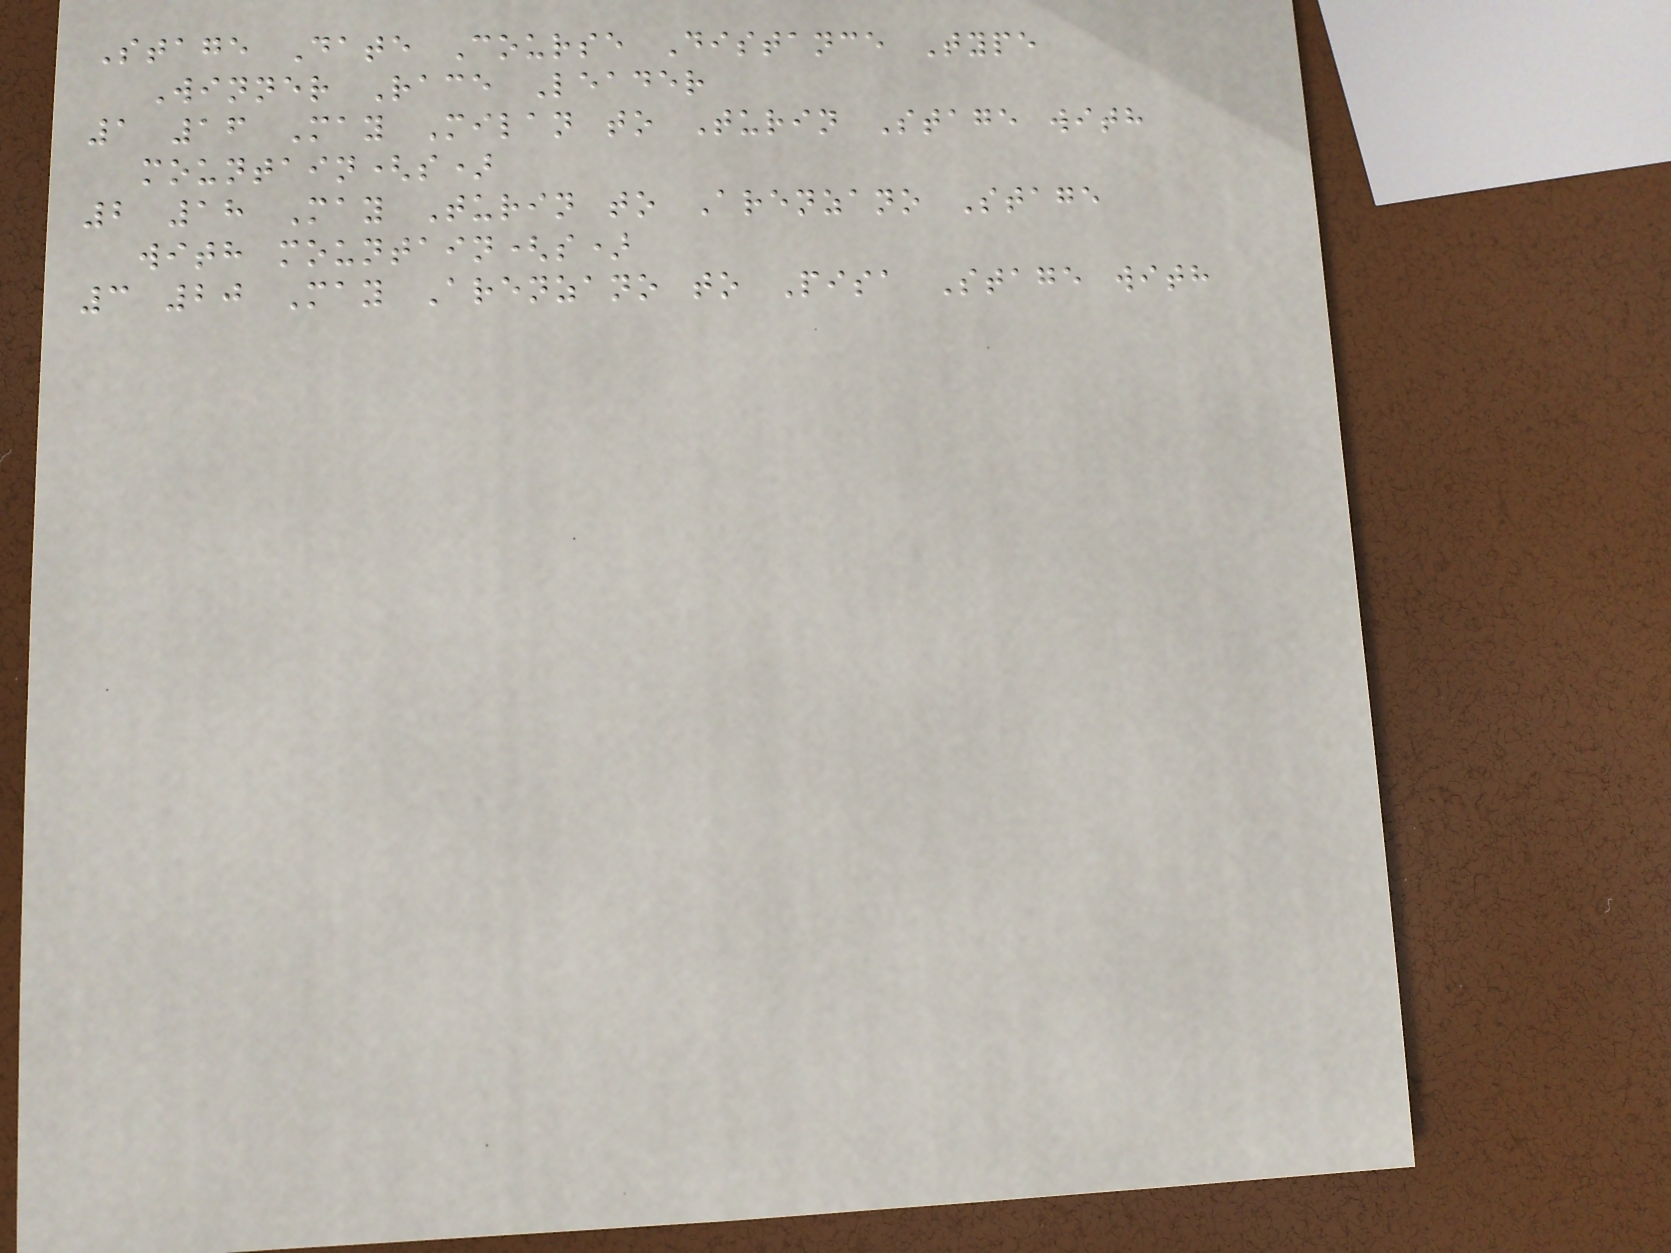Stage Date Course Distance Type
Winner Race Leader
1 16 May Milan to Turin Stage with
mountain(s)
2 18 May Turin to Arenzano Stage
with mountain(s)
3 20 May Arenzano to Pisa Stage with
